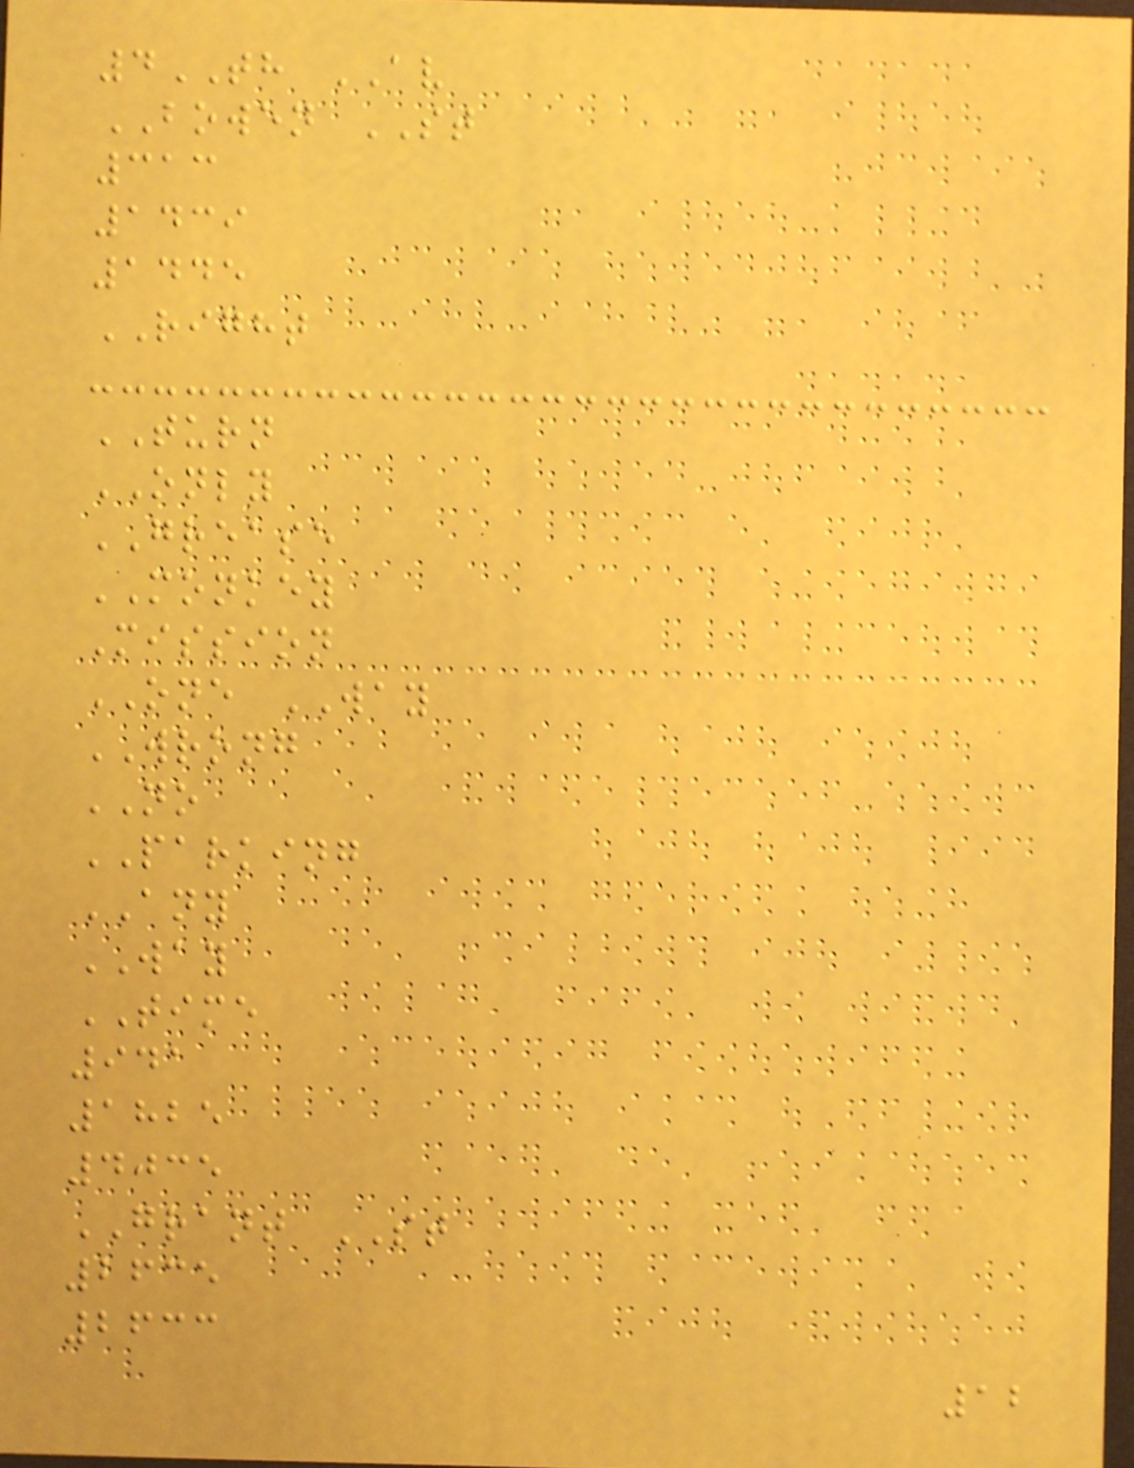4TH AV
BOWEN ST
313
1439
1445
RIGHT
TURN
ONLY
GREASE
MONKEY
Mission
ONE WAY
WRONG
NO
PARKING
ANY
WAY
TIME
941
1825
4035
GRANT ST
2635
2633
12
